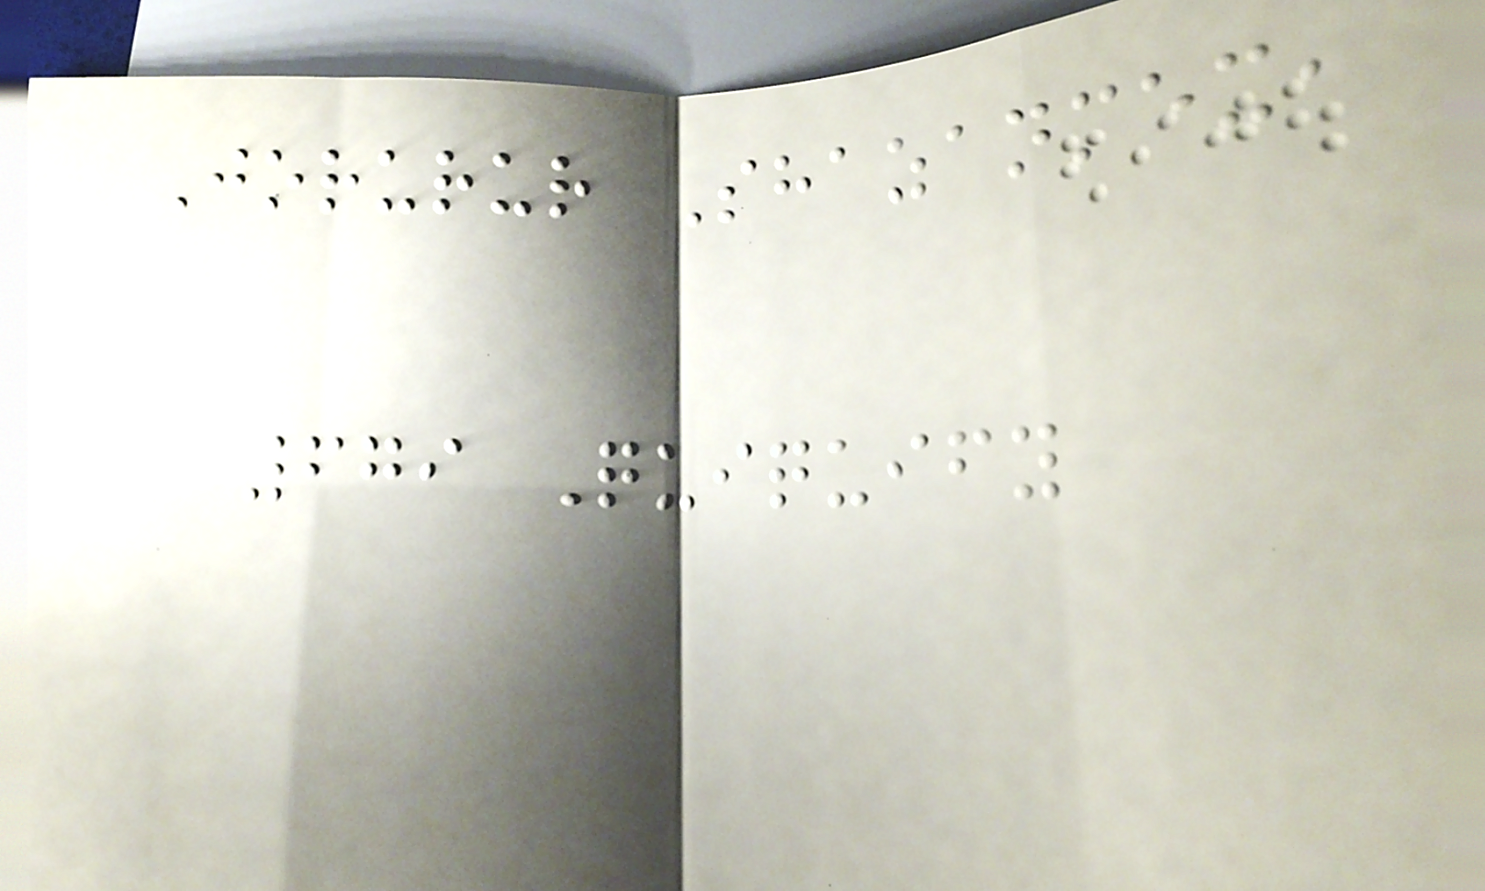Jorurur Shazanmex,
679 Quiquify
